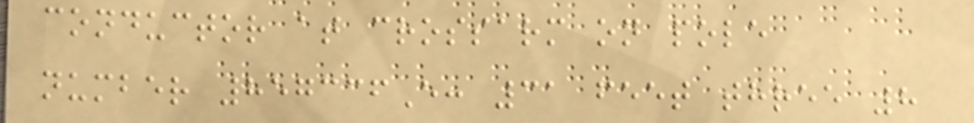conductor at crossarm on pole
number 857336E: 31 feet three 8
